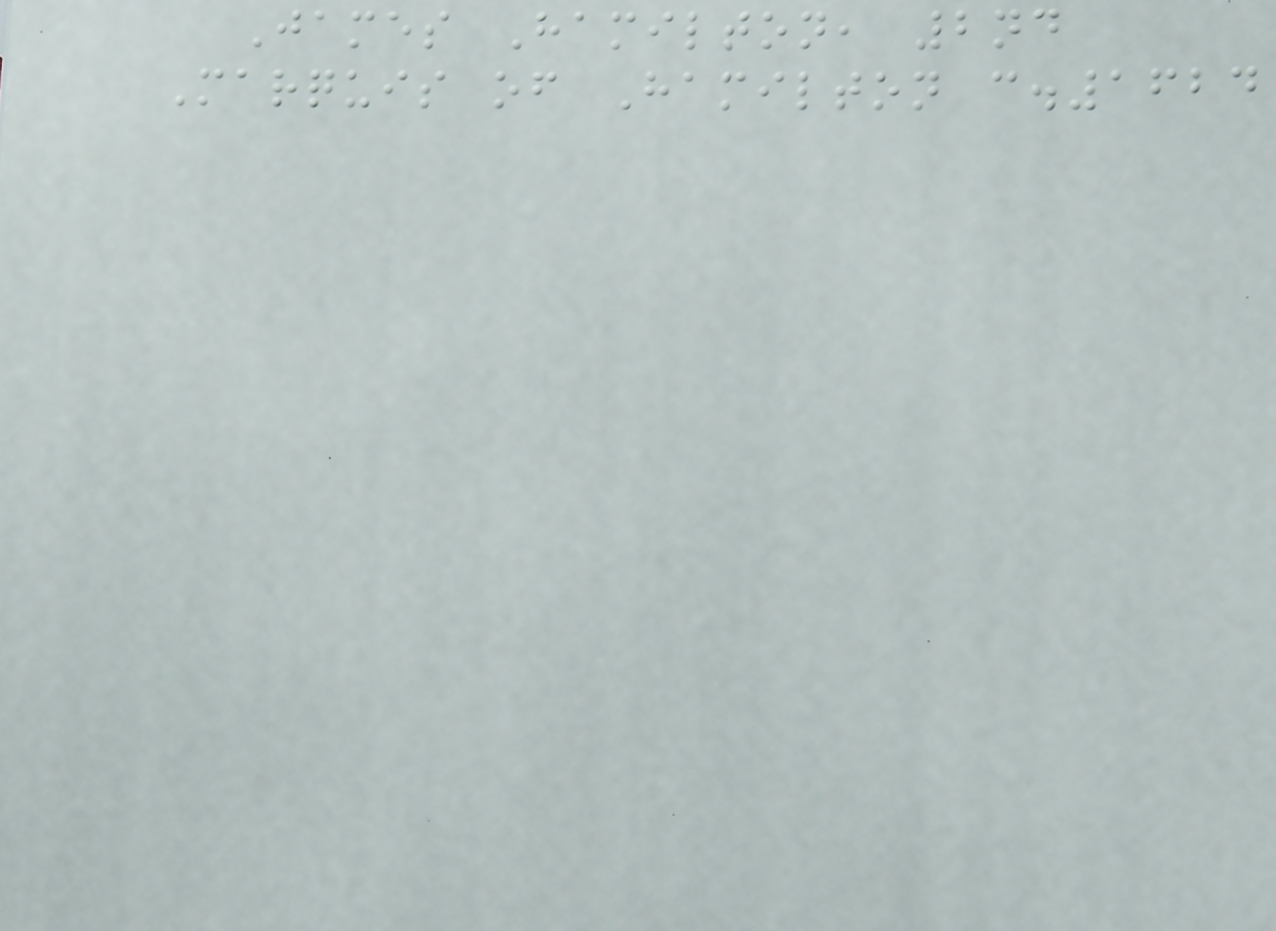James Hamilton, 2nd
Marquis of Hamilton c.1624
